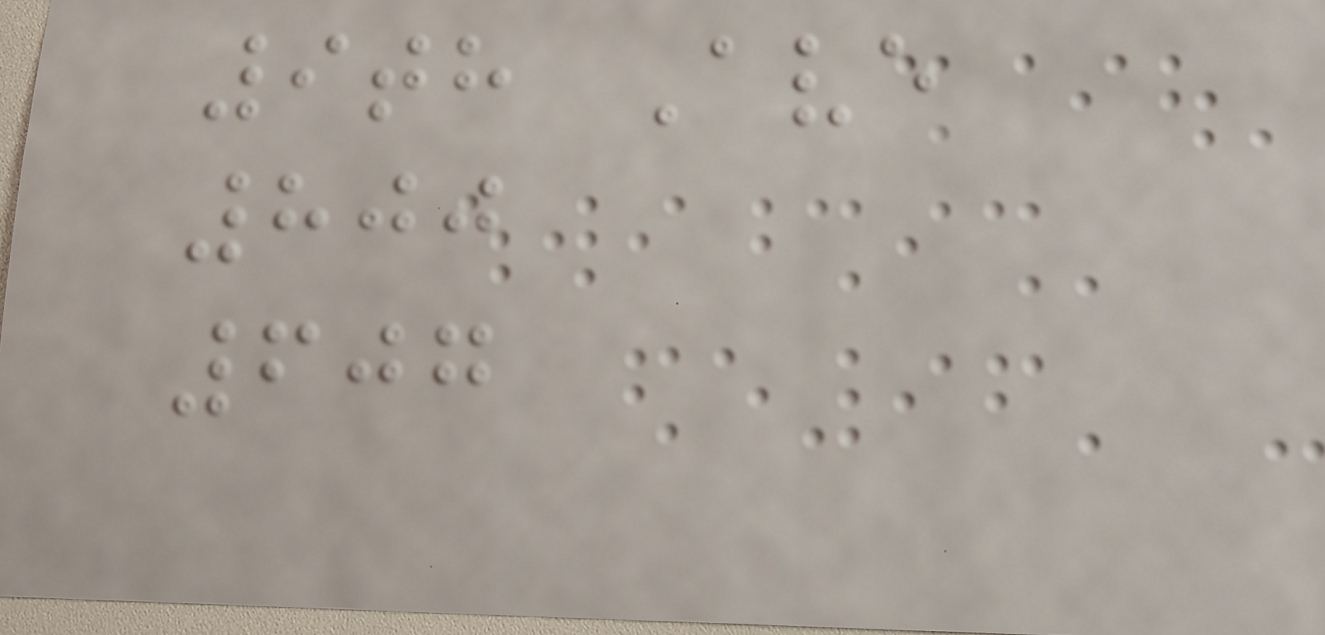9th Ave
800
607
